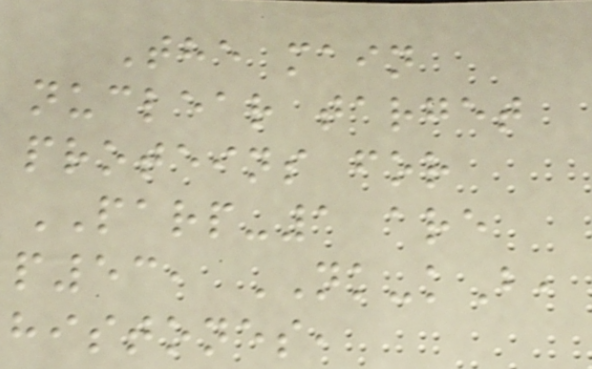The main
nuclear target
proteins for
PARP-1 are
p53, NK-kB,
histones,
